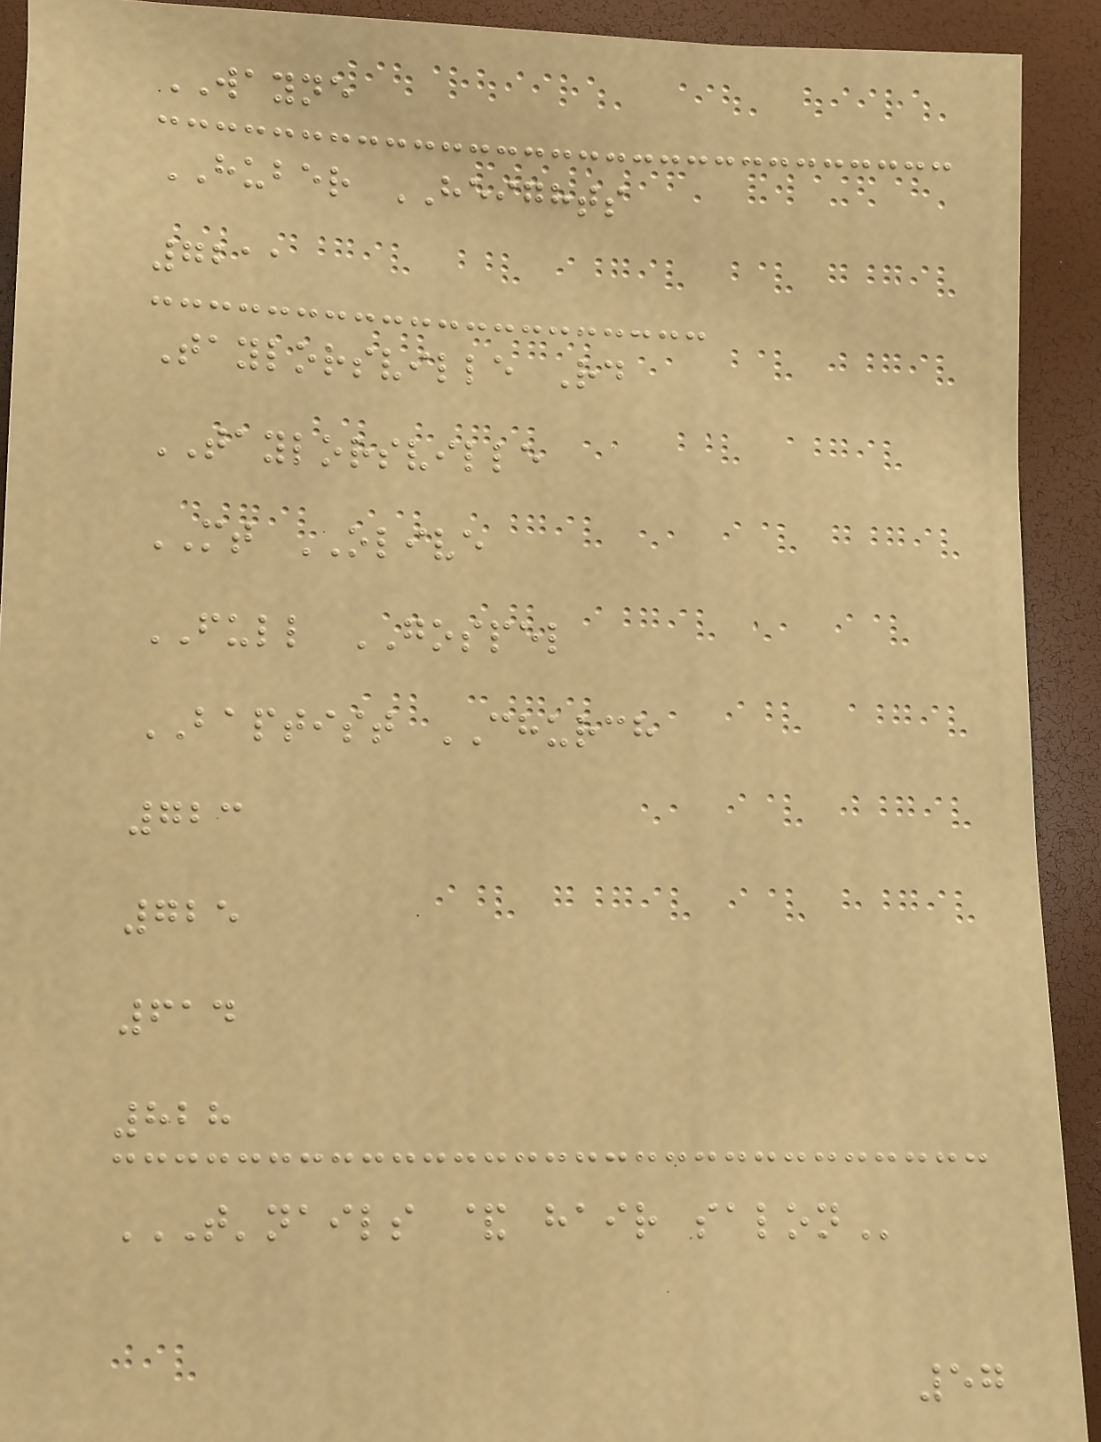WAYNE
HUBER HEIGHTS
7211
Taylorsville Rd
TAYLORSVILLE
MT OLIVE
FULL GOSPEL
BAPTIST CHURCH
723
725
614
828
T'NAILS & HAIR SALON
57
